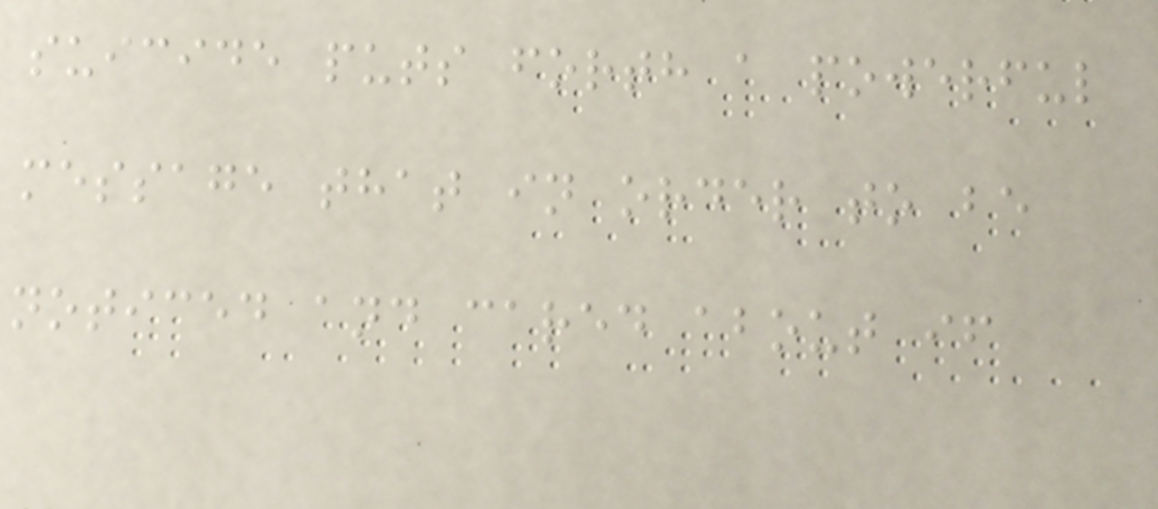suicide puts forth a powerful
message that in order to be
noticed and cared about if
